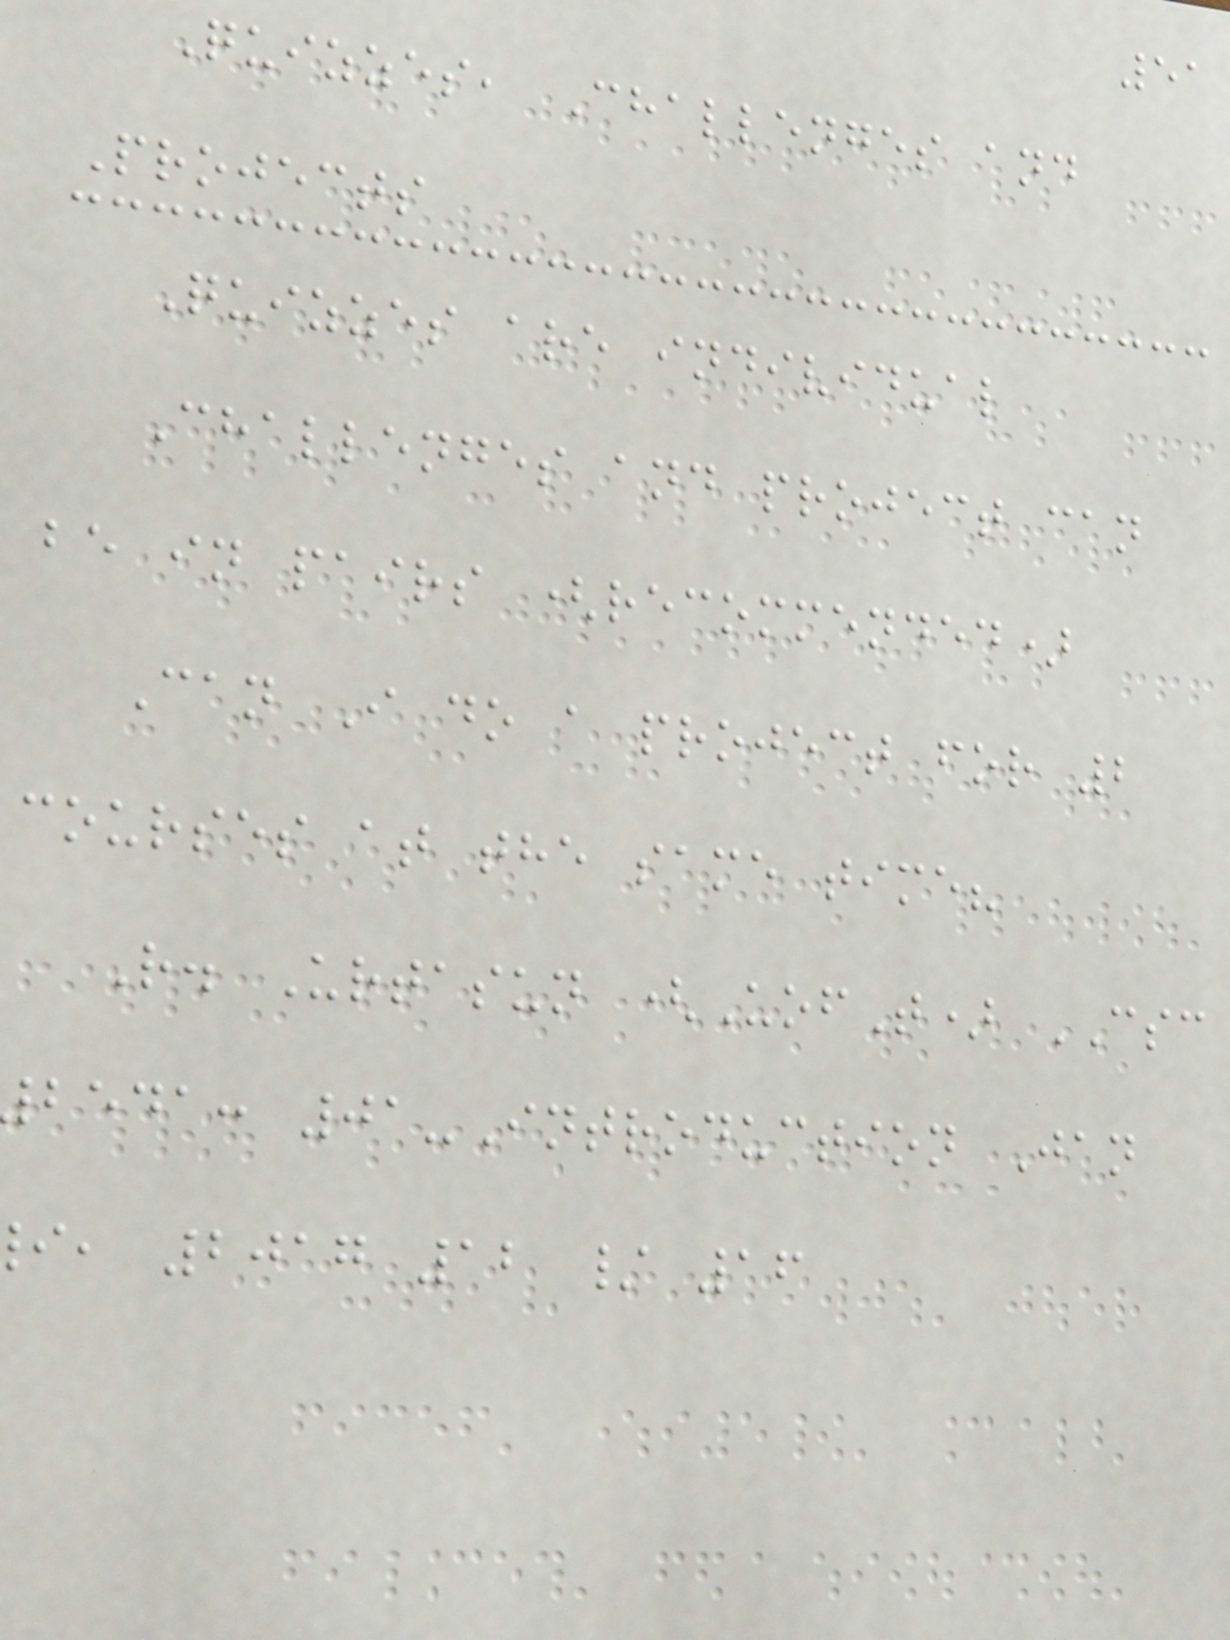51
Quizzes, Challenges and
Projects
Quizzes are individual
Challenges and project can
be in pairs (recommended)
Can I do a project for 2
courses at the same time?
R. Urtasun (UofT) CSC
beda: 01-Introduction Jan
i, 2017 12 / 16
